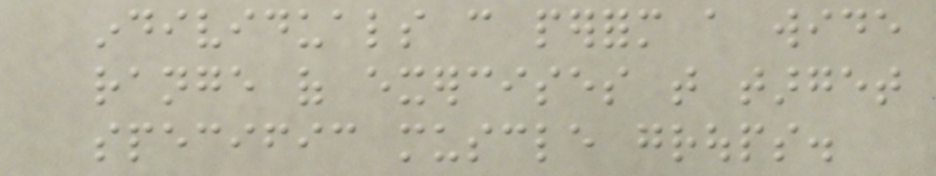individuals can perform a wide
range of exercises that target
specific muscle groups.
